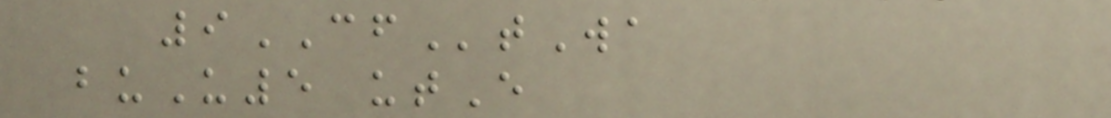9CFtWa
buU5 utE
